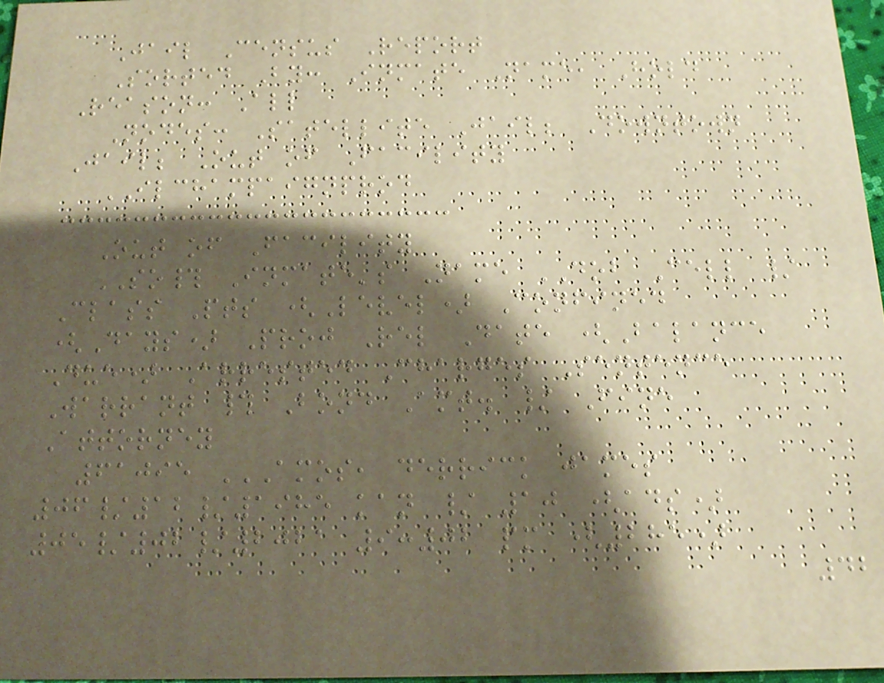Jail Census Report
Sorted By: Inmate Name, Hold
Reason: All
Nodes: Satellite Jail; Downtown
Jail; Out of Facility
ILCHAMPAIGNPROD
Out of Facility
SO# Inmate's Name DOB Cell /
Class Pts (Level) Confined
(Days) Proj Rel Date (Balance
Due) Arrested Charges Sentence
Warrant # Bond Amt. / Fine
Attorney
61095 AMOS, DERRICK JAMES
06/12/1985 KAN / 10 (ADS)
05/02/2021 9:02 PM (285)
42
